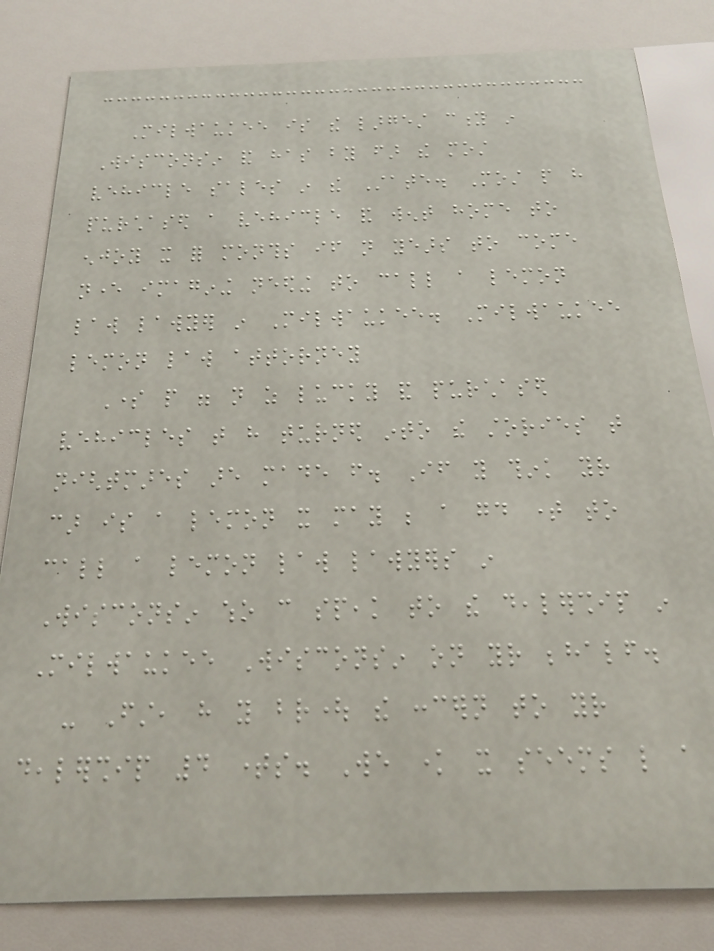Milwaukee is the largest city in
Wisconsin and has by far the most
vehicle sales in the State. Most people have
purchased a vehicle and went home to
enjoy it for months if not years to come
never imagining needing to call a lemon
law lawyer in Milwaukee. Milwaukee
lemon law attorney
Some people were not as lucky and purchased
vehicles that have turned into the stories that
nightmares are made from. If you think your
car is a lemon it may be a good time to
call a lemon law lawyers in
Wisconsin who can speak to the dealership in
Milwaukee Wisconsin on your behalf.
- First, have you brought the concern to your
dealership 4 times. We know it seems like a
